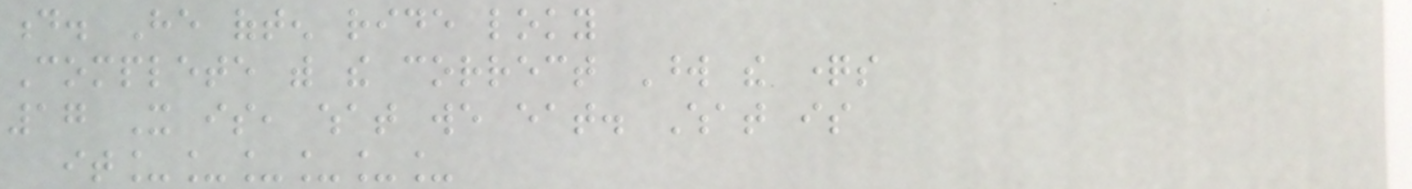d. He often ride loky
Complete with the correct Word the questions
17 It is, what we eat. What is
it______
